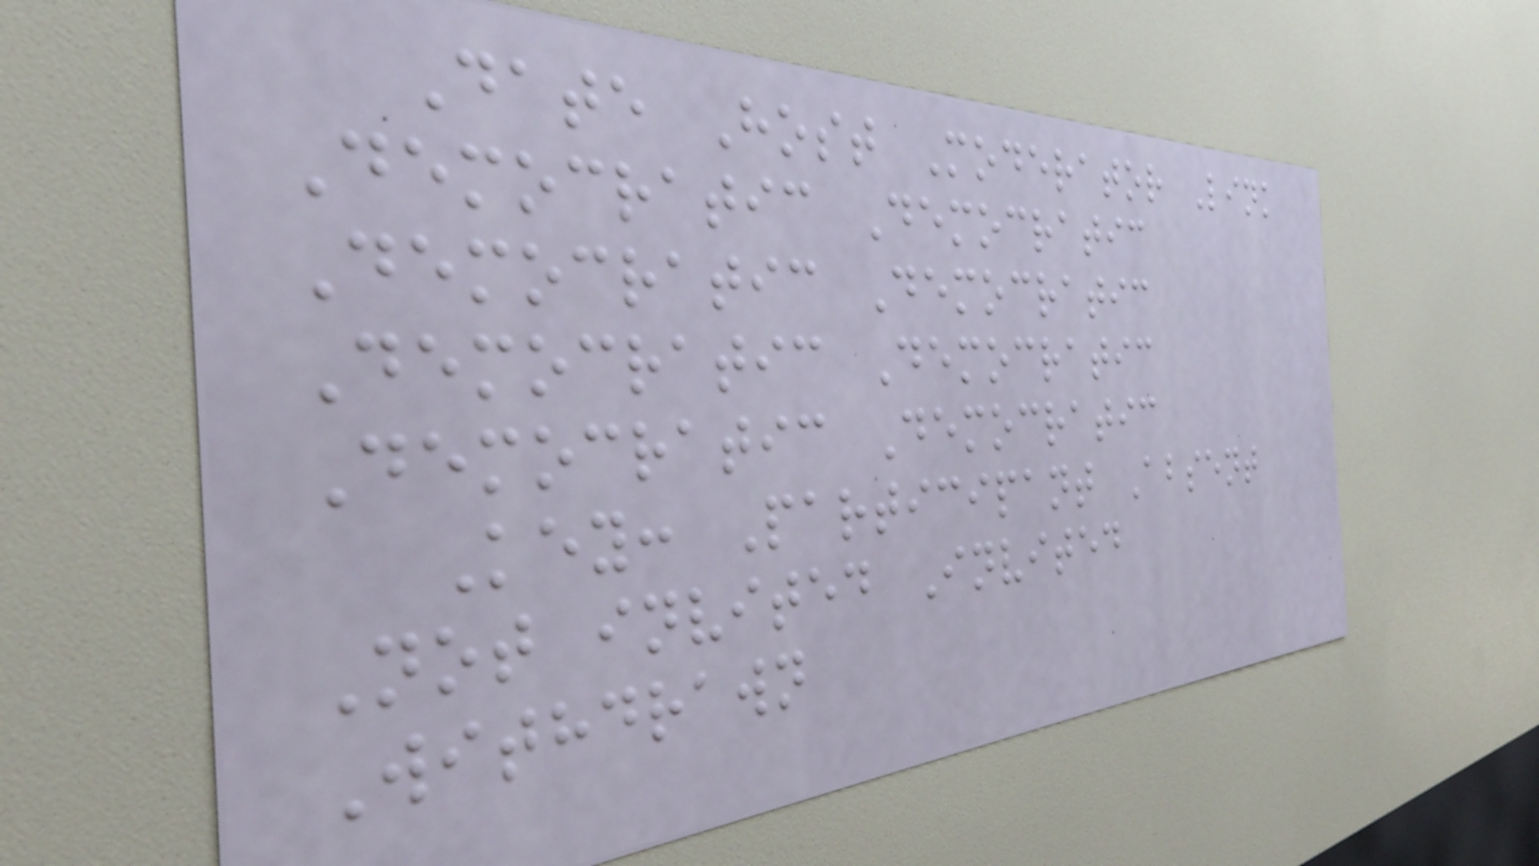Date Host Moderator Link
Democratic Democratic
Democratic Democratic
Democratic Democratic
Democratic Democratic
Key: Participant Absent
Not invited Invited
Withdrawn
